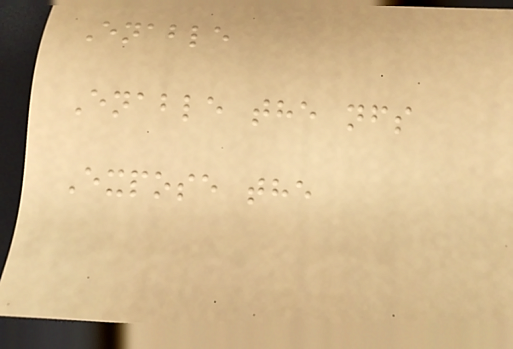Enable
Enable the nfs
Expose the
